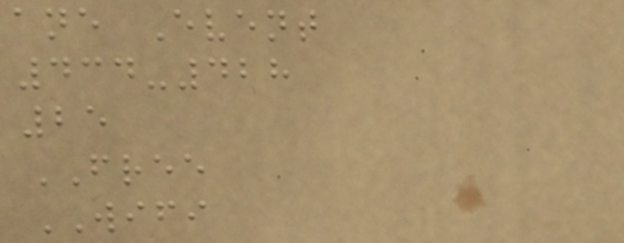ane Event
434-428
25
FREE
WIFI
